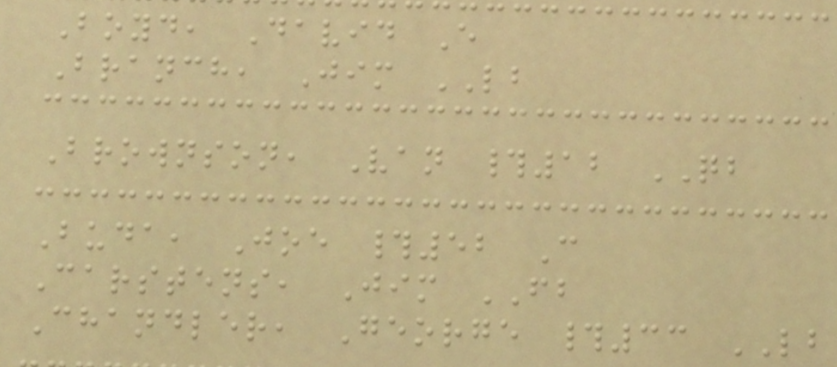Boyd, David E
Branch, Jim LB
Brownson, Van #12 QB
Buda, Joe #52 C
Carstens, Jim FB
Chandler, George #33 LB
